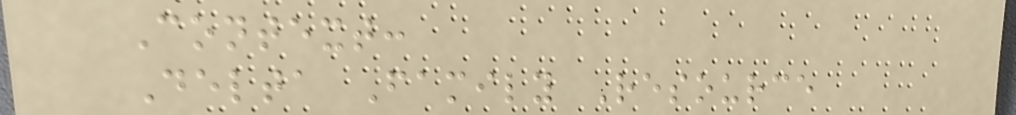Context:
Delta Family Resource
